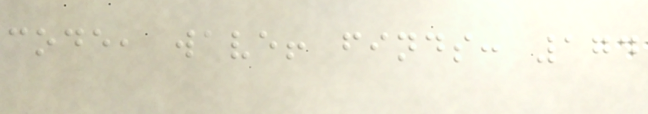code, wave! finds: 174
